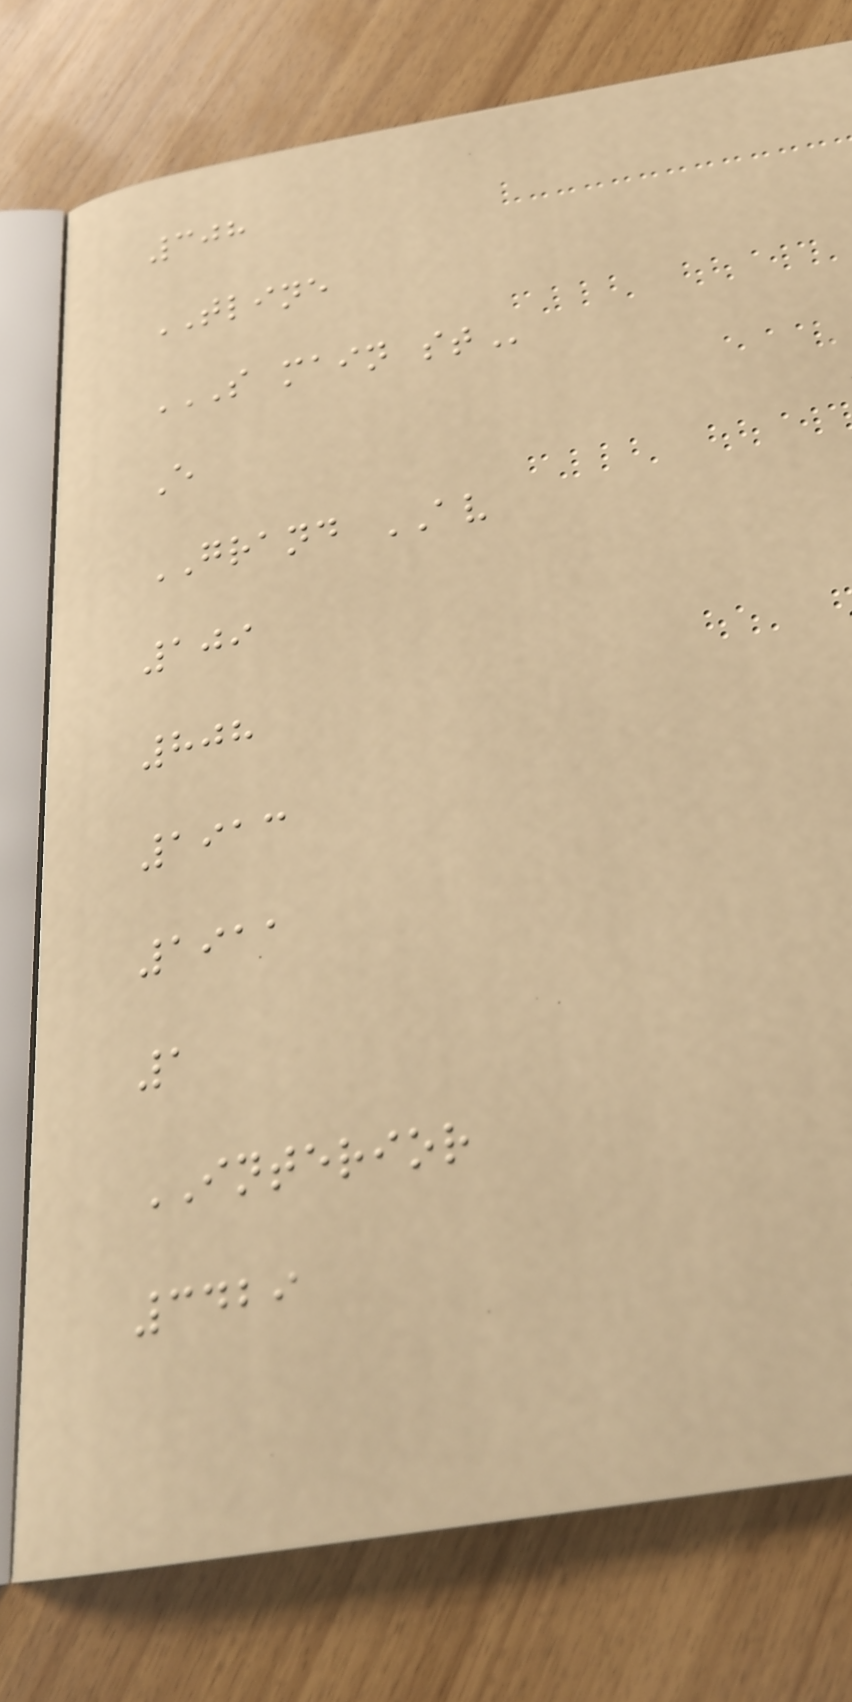308
TLINE
S MAIN ST
E
GRAND AV
109
808
1913
1911
1
INTERIOR
3429
